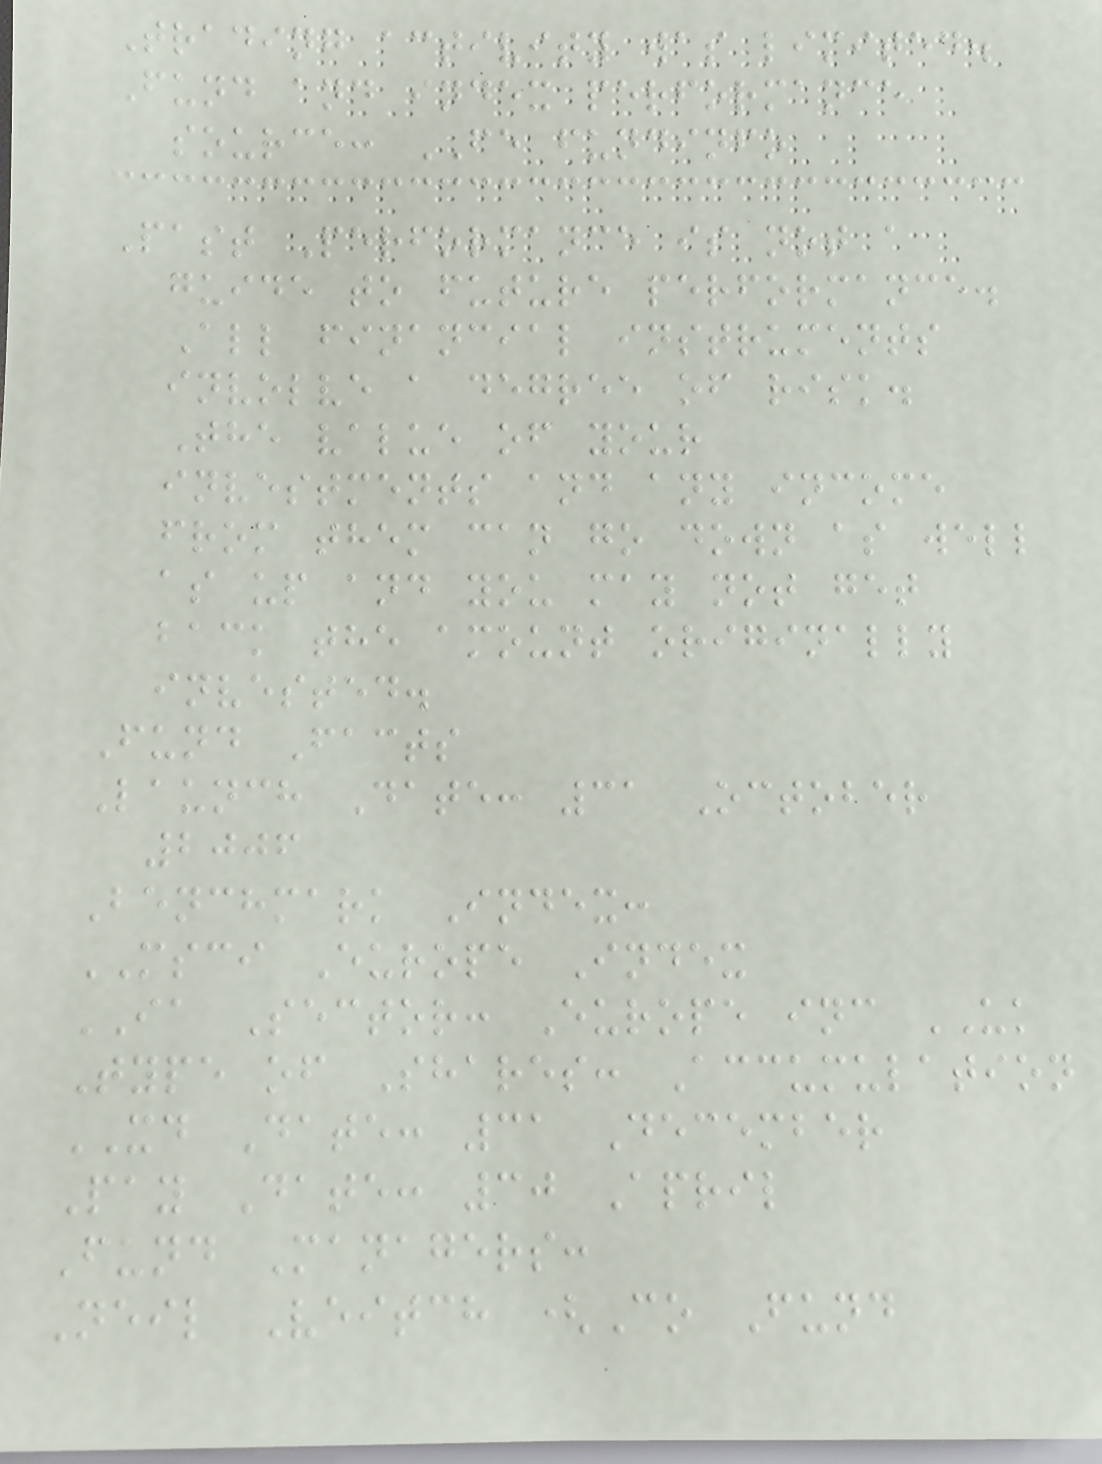Trading activity was limited.
Fund and index performance
source: FE fundinfo
Past Performance is not a
guide to future performance.
All financial instruments
involve a degree of risk.
The value of your
investments and any income
from them can go down as well
as up and you may not get
back the amount originally
invested.
Fund Facts
Launch Date: 31 October
2006
Benchmark Index:
MSCI Europe Index
IA Sector: Europe inc UK
Type of Shares: Accumulation
XD Date: 31 December
Pay Date: 30 April
Fund Managers:
Neil Veitch (Co Fund
